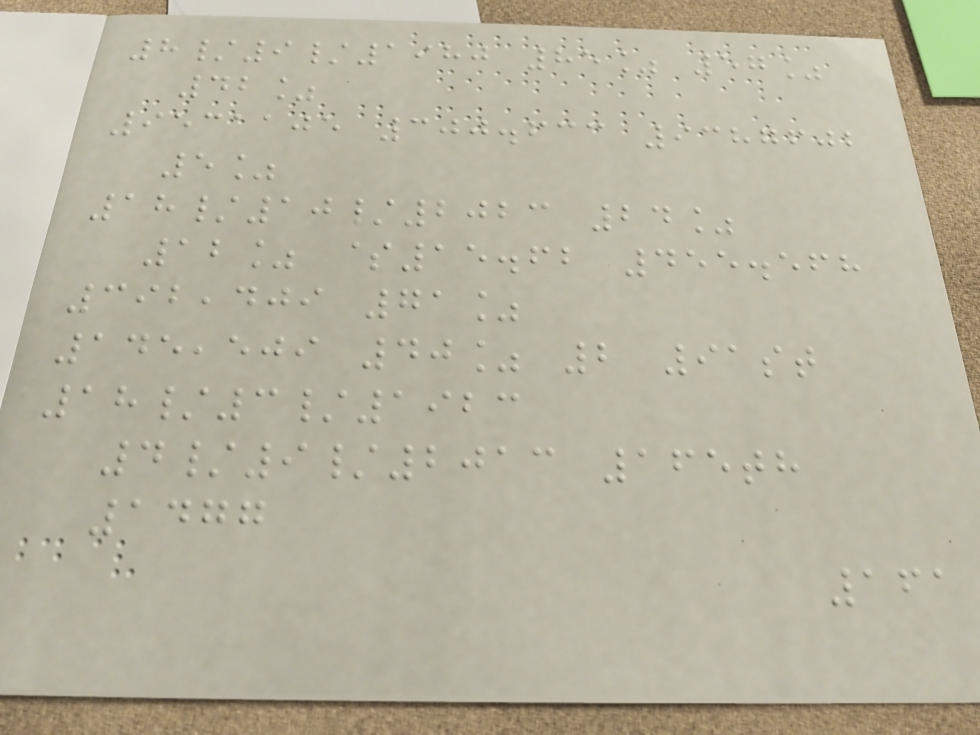8/9/1980 85% 57%
42%
9531105 300.633 9387602
5%
18/10/2023 24%
12% $15.62 455.568
392,409 71%
145,509 40% 2 91st
18/3/1923
4/9/2013 165th
1477
161
